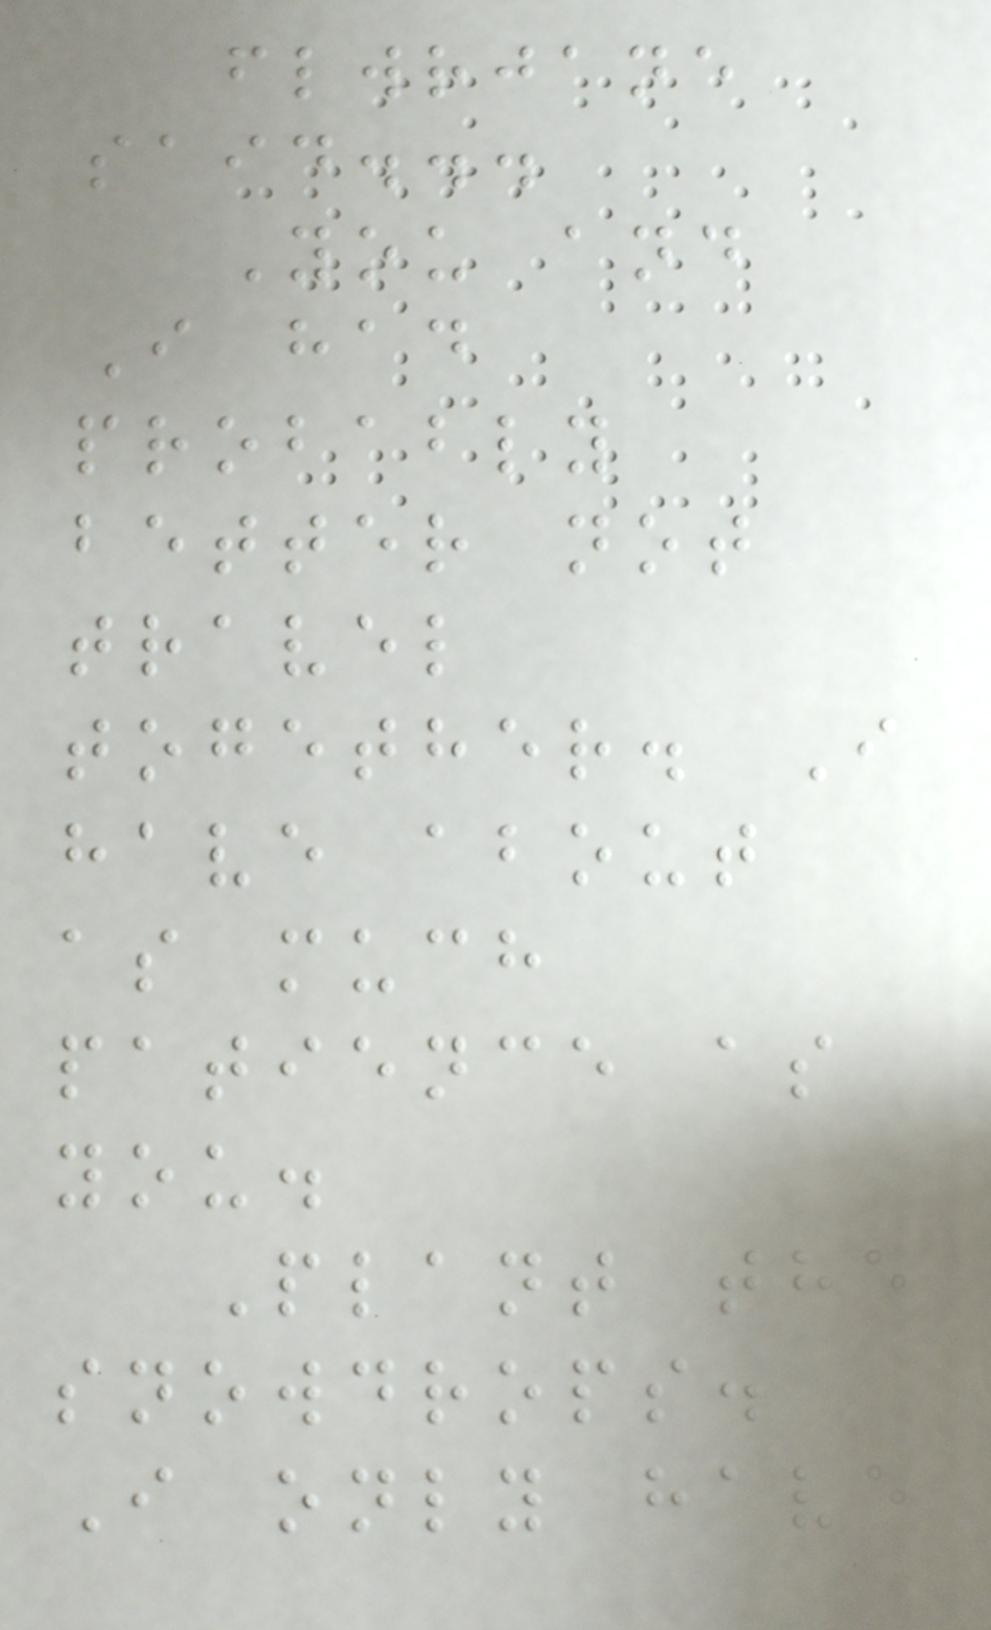flwrjane
said...
You and
I had
probably
better not
travel
together. I
have about
as much
patience as
you.
Plant the
snowdrops.
I only have
